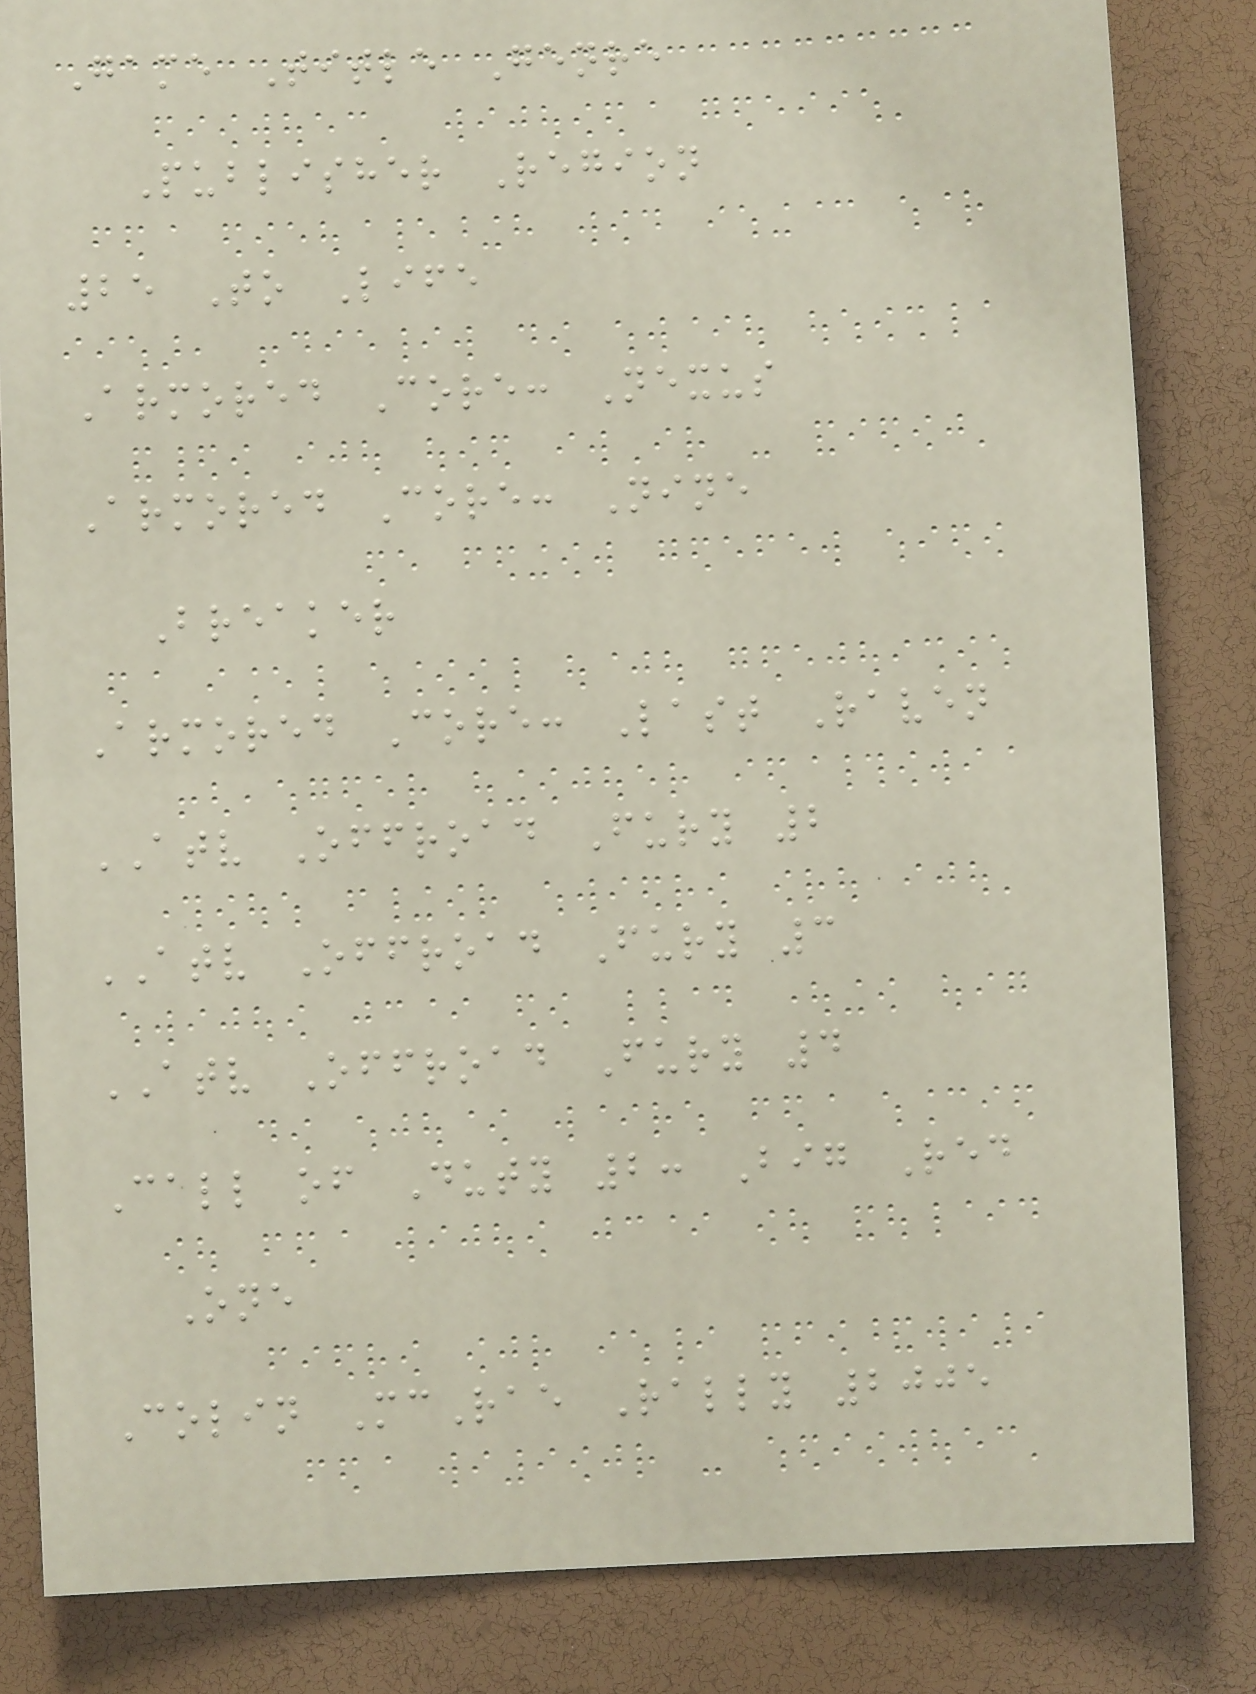Game Title Genre
Publisher Region
25 To Life
Armored Core: Nexus
Armored Core: Nine
Breaker
Armored Core: Last Raven
ATV Offroad Fury 2
ATV Offroad Fury 3
ATV Offroad Fury 4
Call of Duty 2: Big Red
One
Colin McRae Rally 2005
